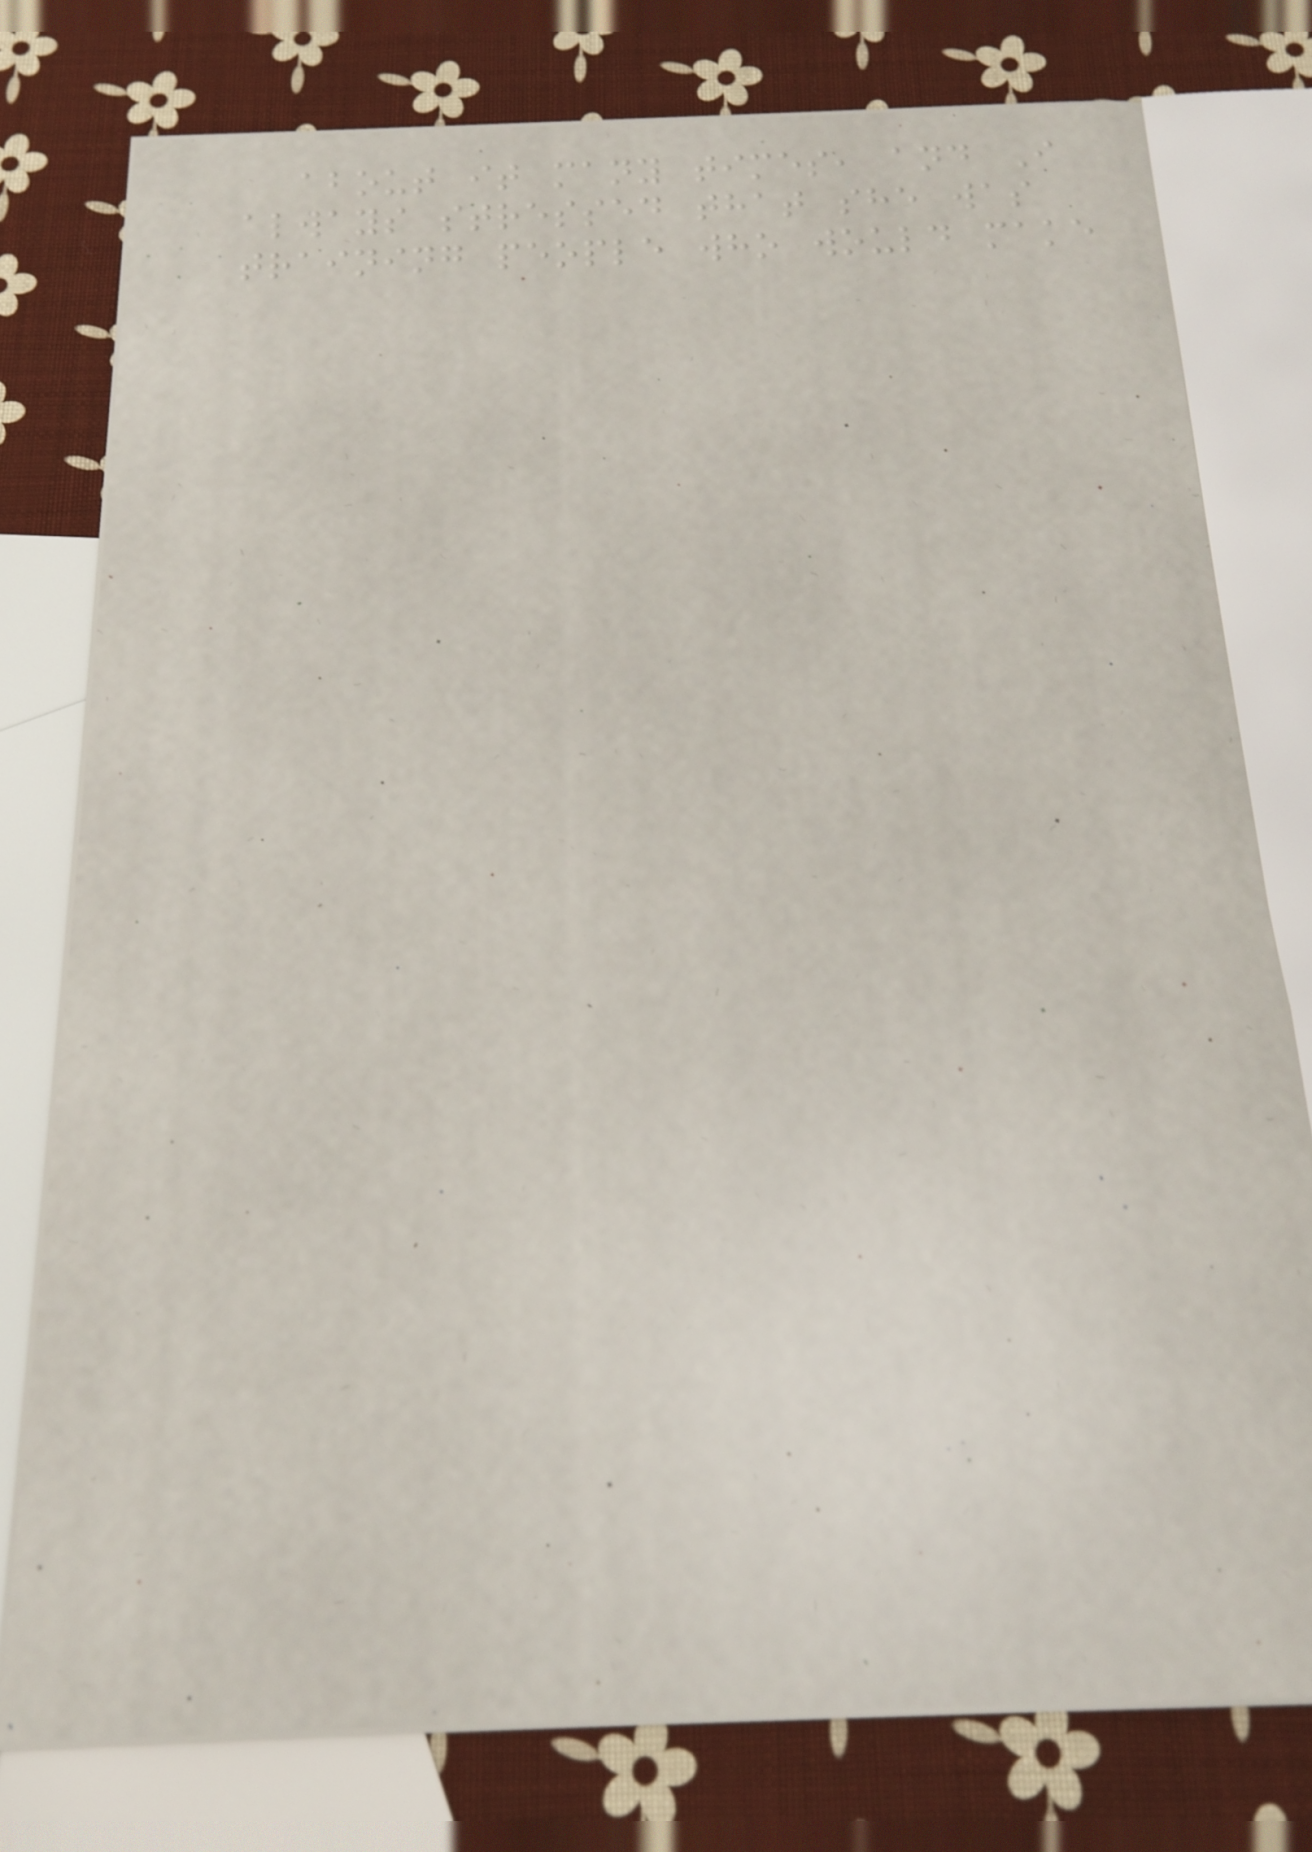about it many times, and I
always stressed that she was
training people who would make
